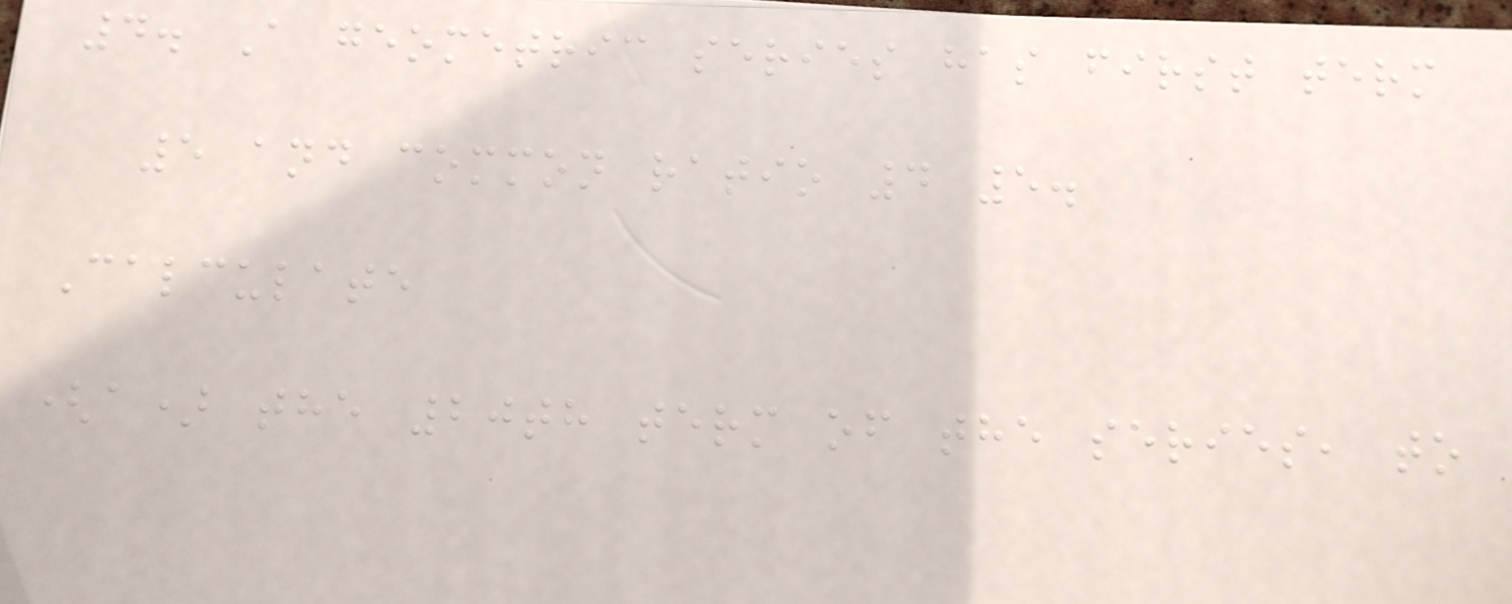4. A geometric series has first term
5 and common ratio 4 5.
Calculate
(a) the 20th term of the series, to
